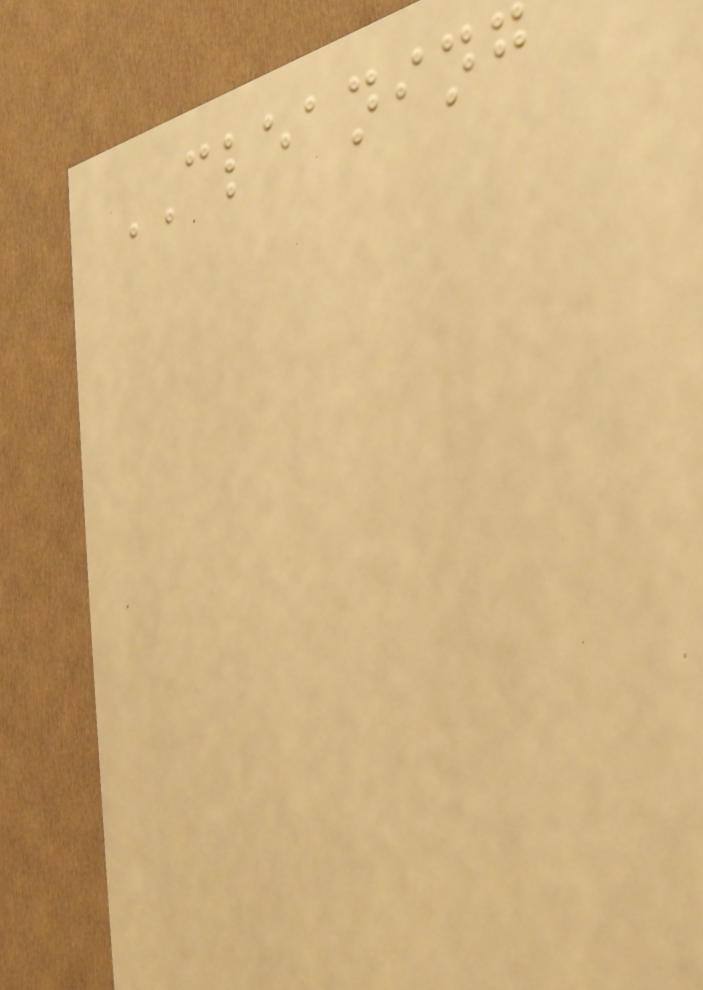CLEANING
